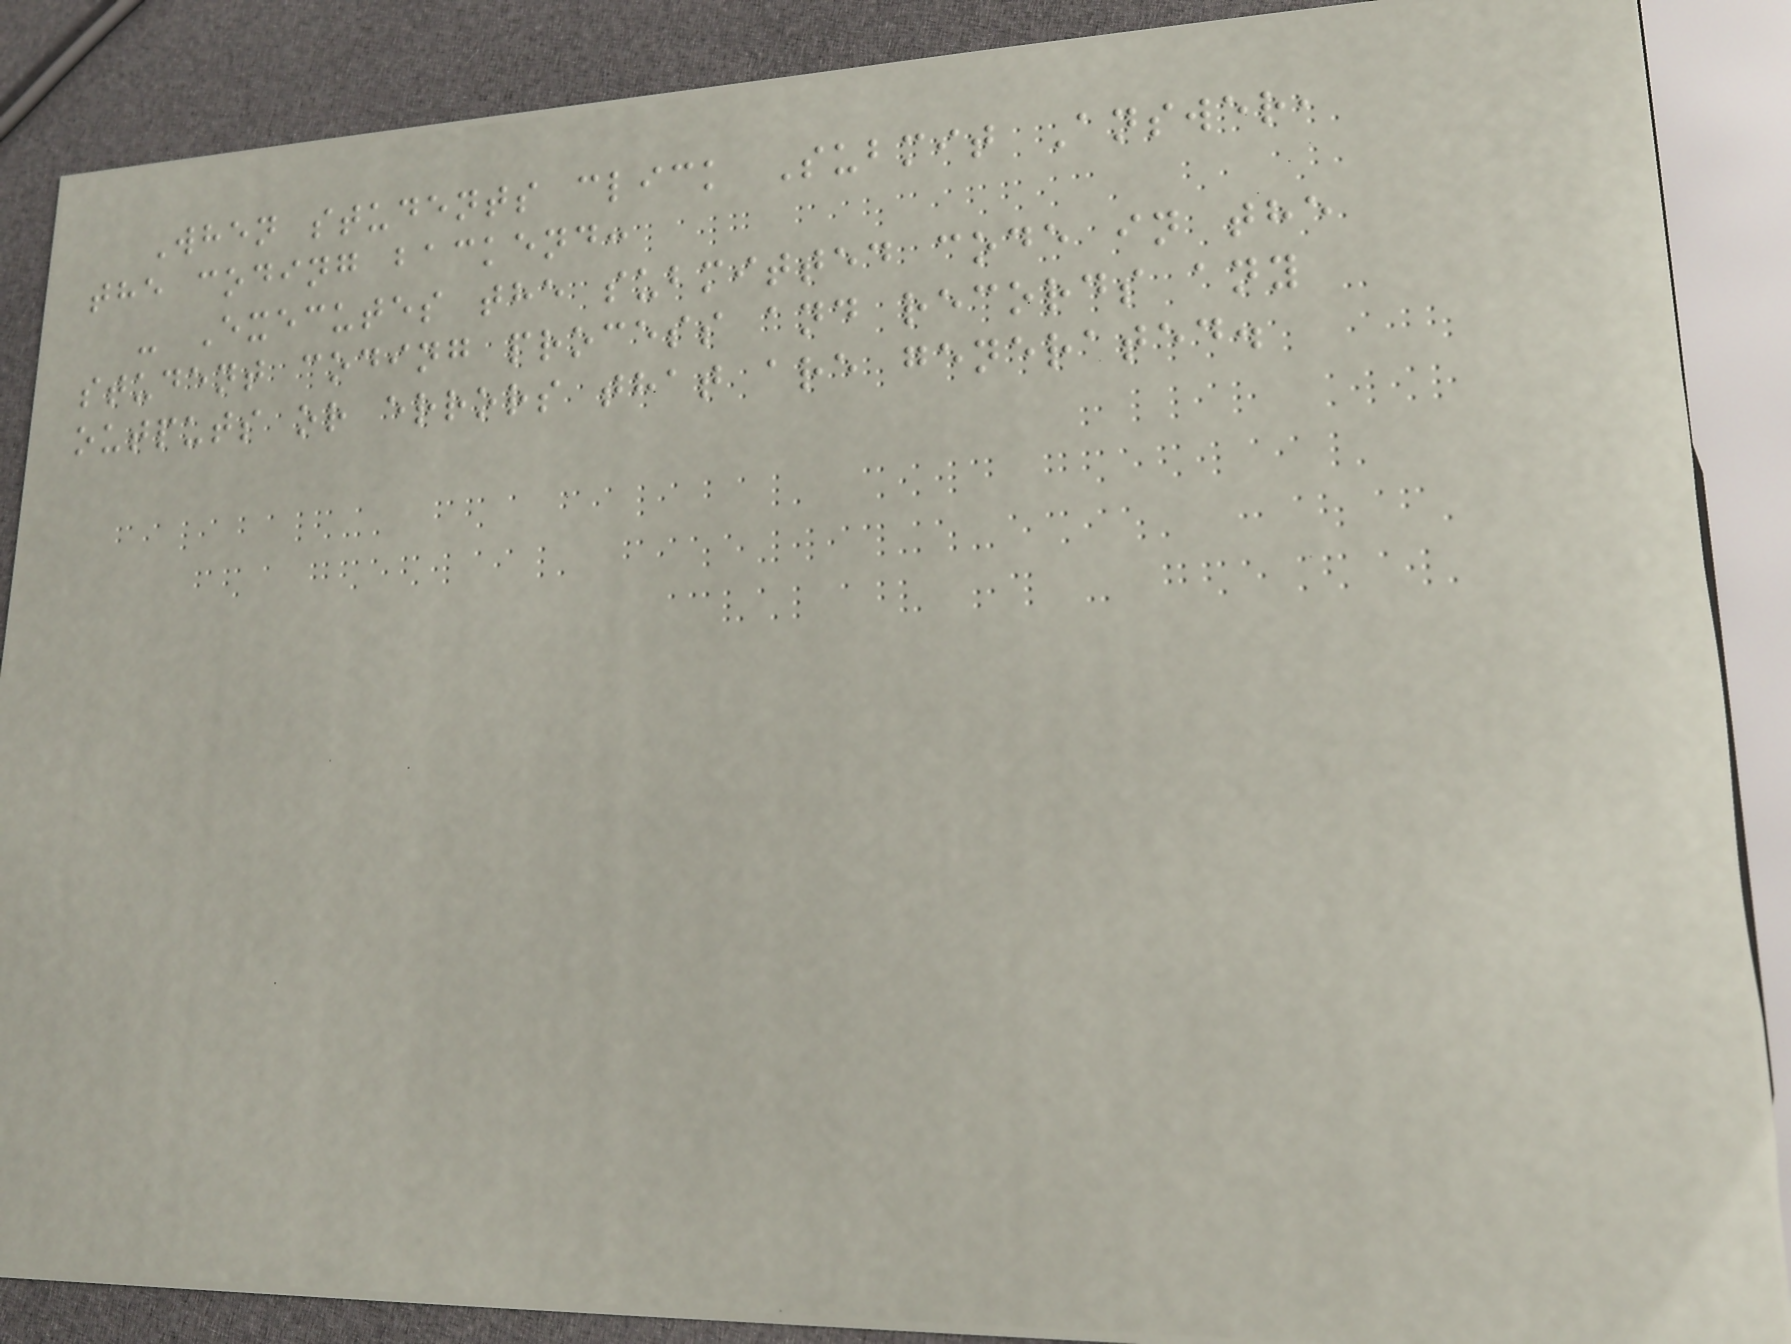When students click Submit Answer,
the coding backend:
- Executes the submitted code in the
student coding process and records any
outputs or errors that are generated.
